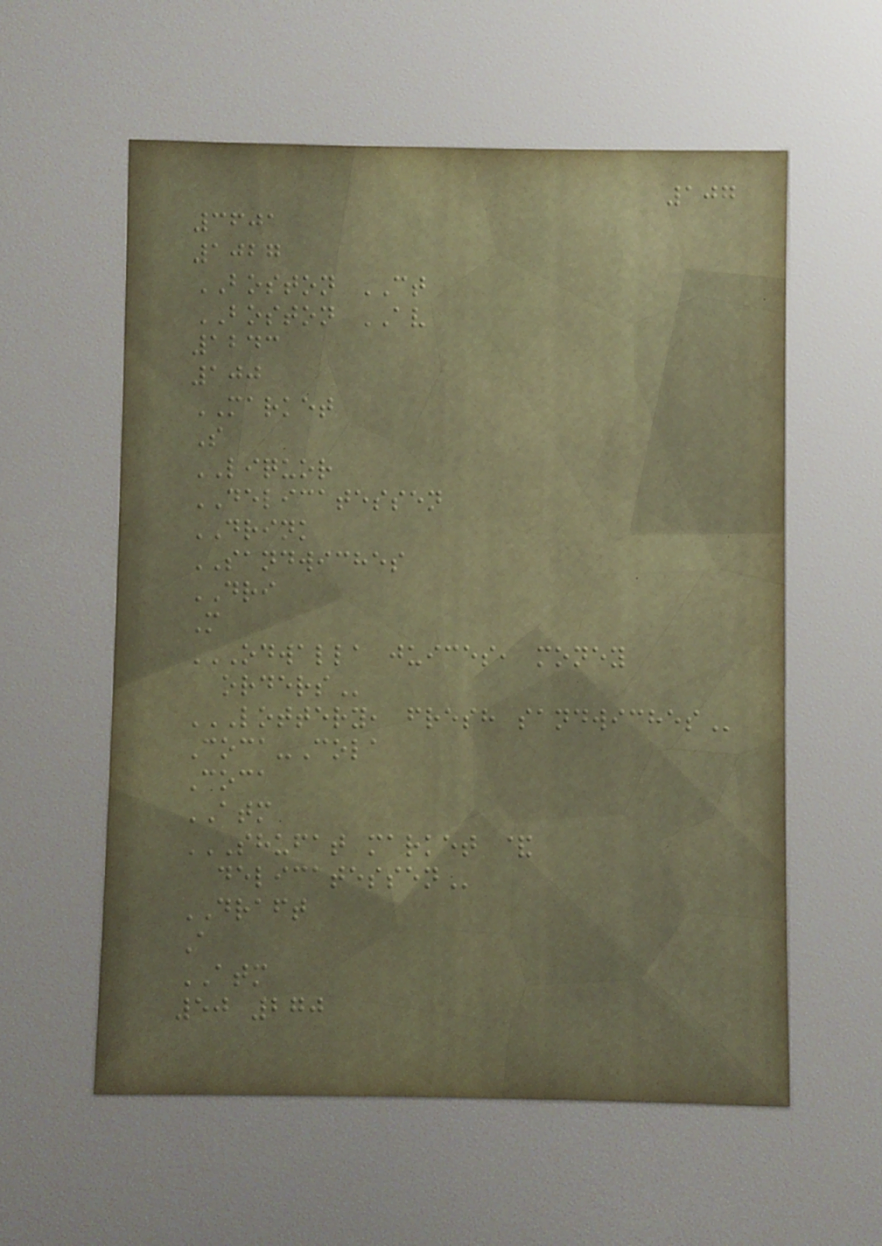107
3601
1027
BOSTON CT
BOSTON AV
1243
100
MARKET
S
LIQUOR
DELICATESSEN
DRINK
SANDWICHES
DRI
M
ODWALLA JUICES, MONEY
ORDERS
LOTTERY, FRESH SANDWICHES
Coca-Cola
Coca
ATM
SHUFAT MARKET &
DELICATESSEN
DRAFT
A
ATM
50 270
